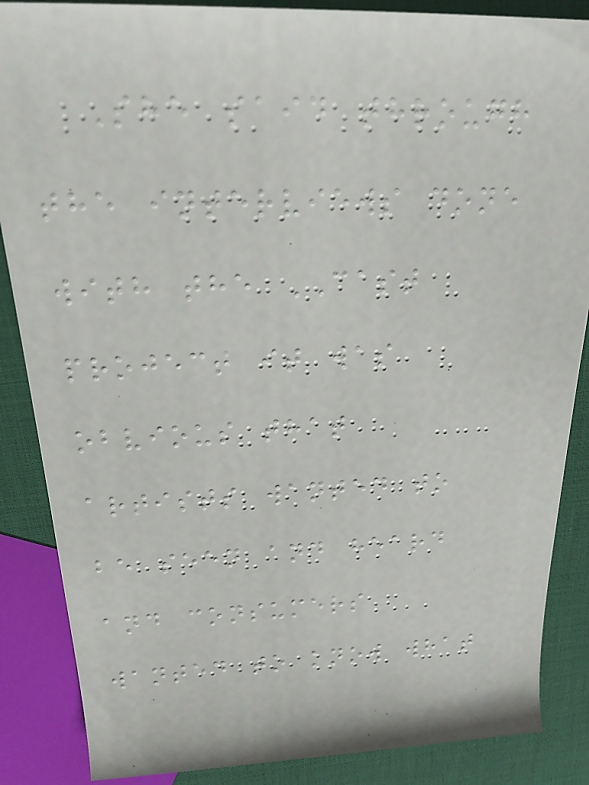She said through
the interviews done
with the CAST
project it was
obvious that
artists wanted to
be seen and heard
and consumers
wanted to know what
